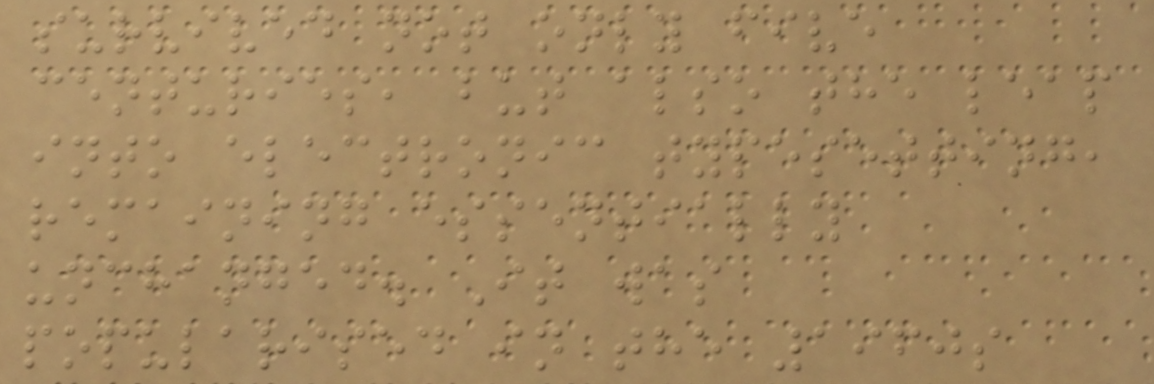survived not only five
centuries, but also the leap
into electronic typesetting,
remaining essentially
unchanged. It was
popularised in the 1960s
